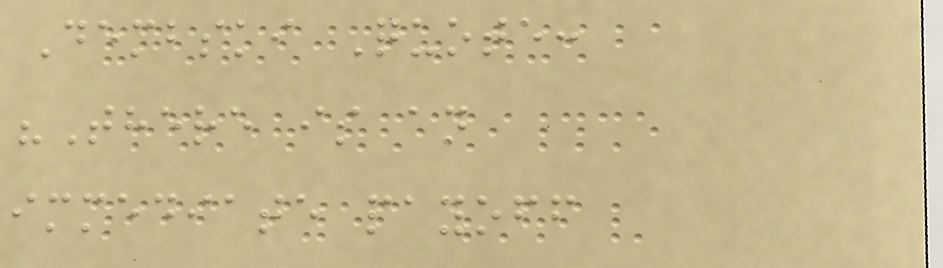Dembski Quote:
"There is an
immediate payoff
